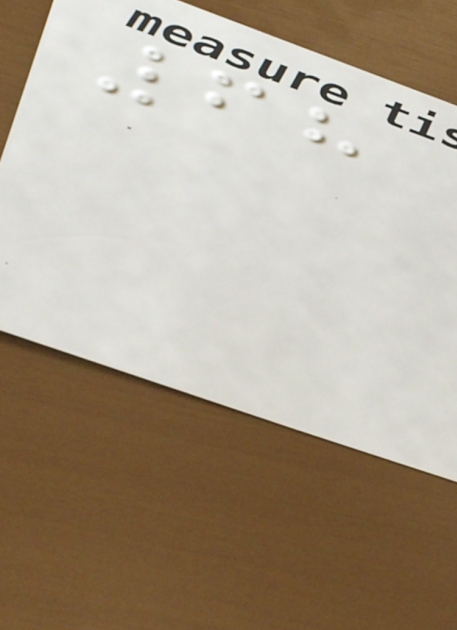68
